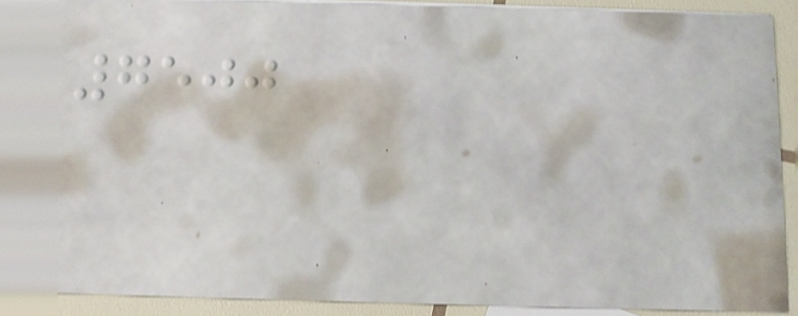7500
